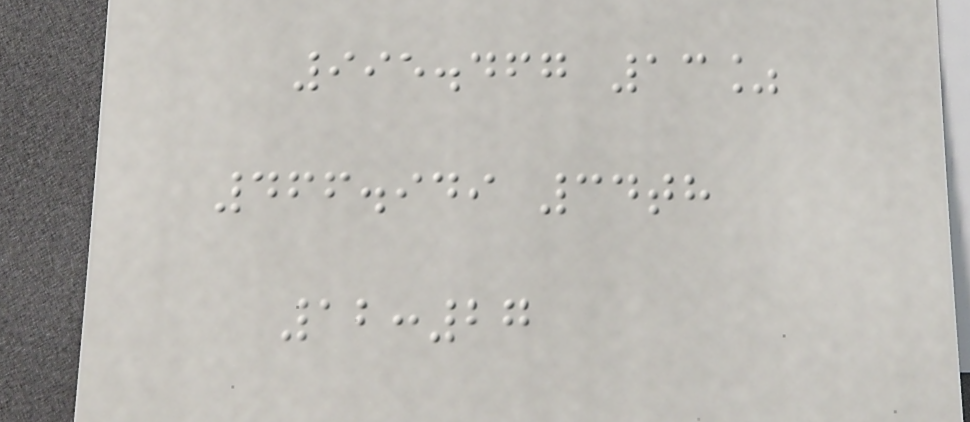995.467 13%
466.949 34th
12:27
